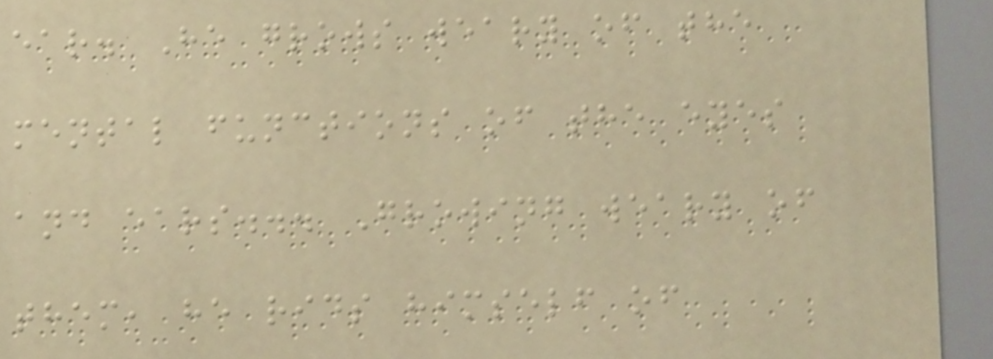ear. He grows weary of the
mental functions of the eyes
and ears... Growing weary of
them, he rids himself of
